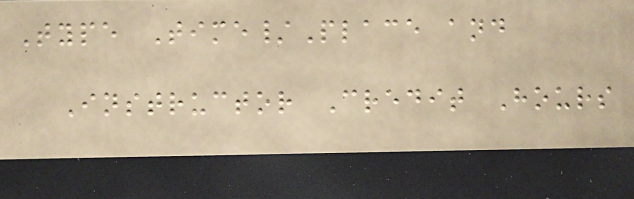Type Time/Place and
Instructor Credit Hours
